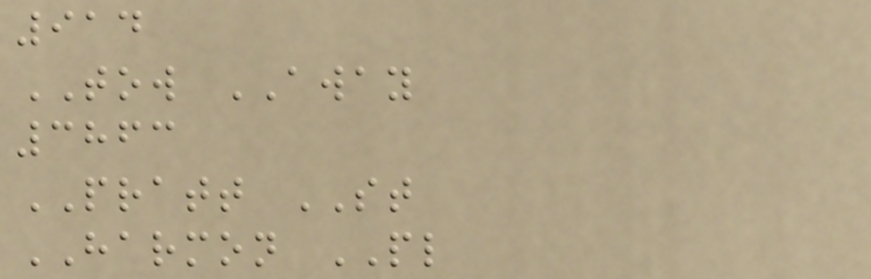914
TOW AWAY
3863
PRATT ST
HARMON PL
